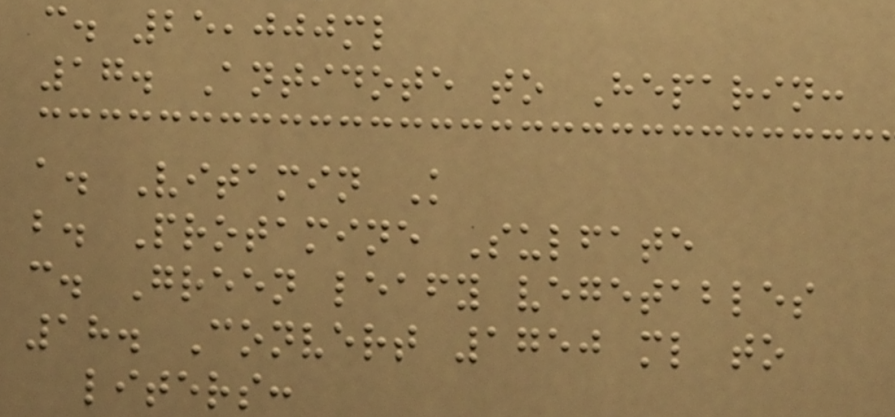c. 25,000ml
17. Antidote to Heparin:
a. Vitamin K
b. Protamine Sulfate
c. Green leafy vegetables
18. Convert 1750 ml to
liters:
